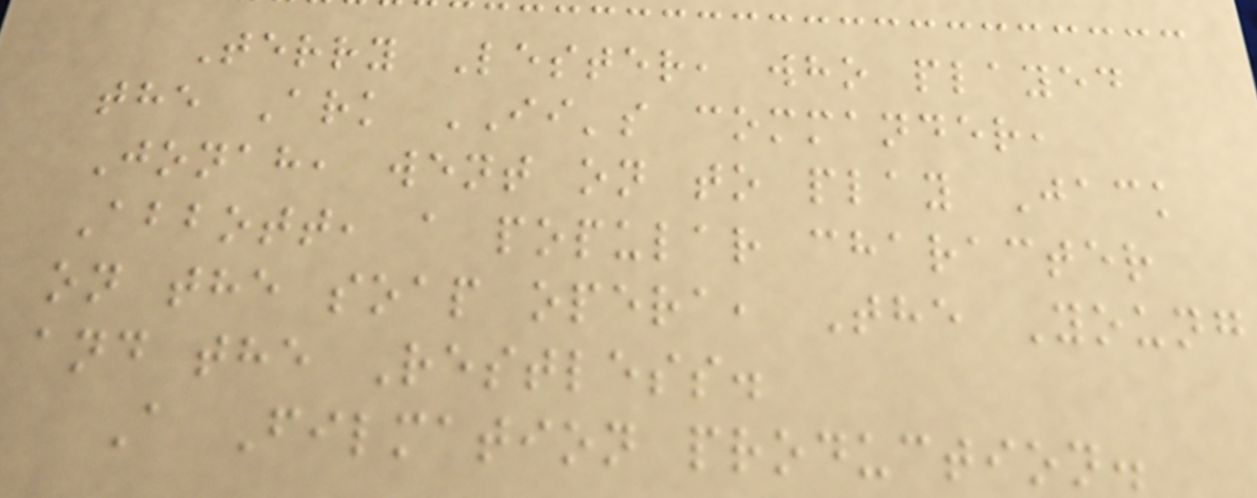Terry Lester, who played
the Ark II's commander,
Jonah, went on to play Jack
Abbott, a popular character
on the soap opera, The Young
and the Restless.
A Filmation production.
